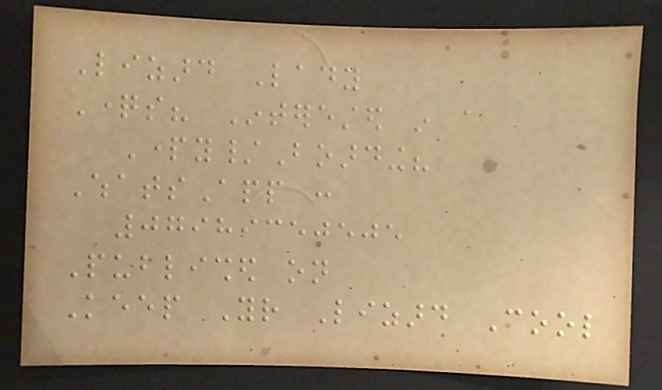Lizard Lady
Questions? Interested in a
Party/Boarding?
WhatsApp :
07989350505
Published on
Keep Your Lizard Cool
